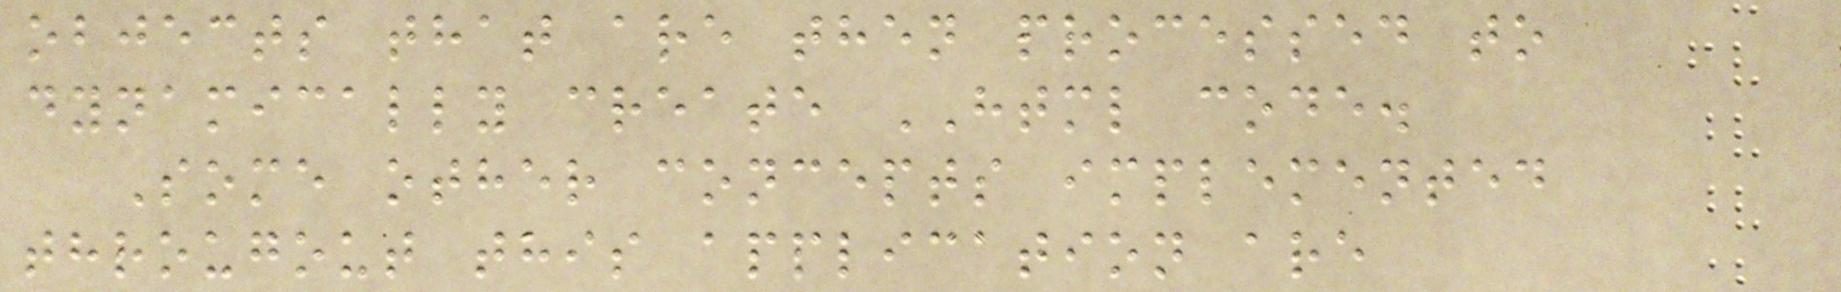objects that are then processed to
dynamically create HTML code.
Some other concepts implemented
througout this application are
